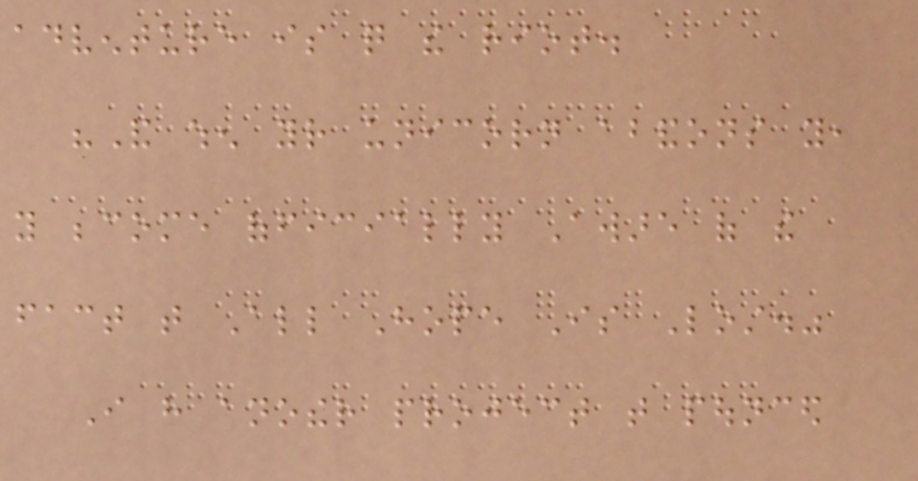adventure is quite the riot.
"And when your unicorn abandons you,
you become officially Aware of the
fact that All Hope Is Lost."
I have another project that pounced
